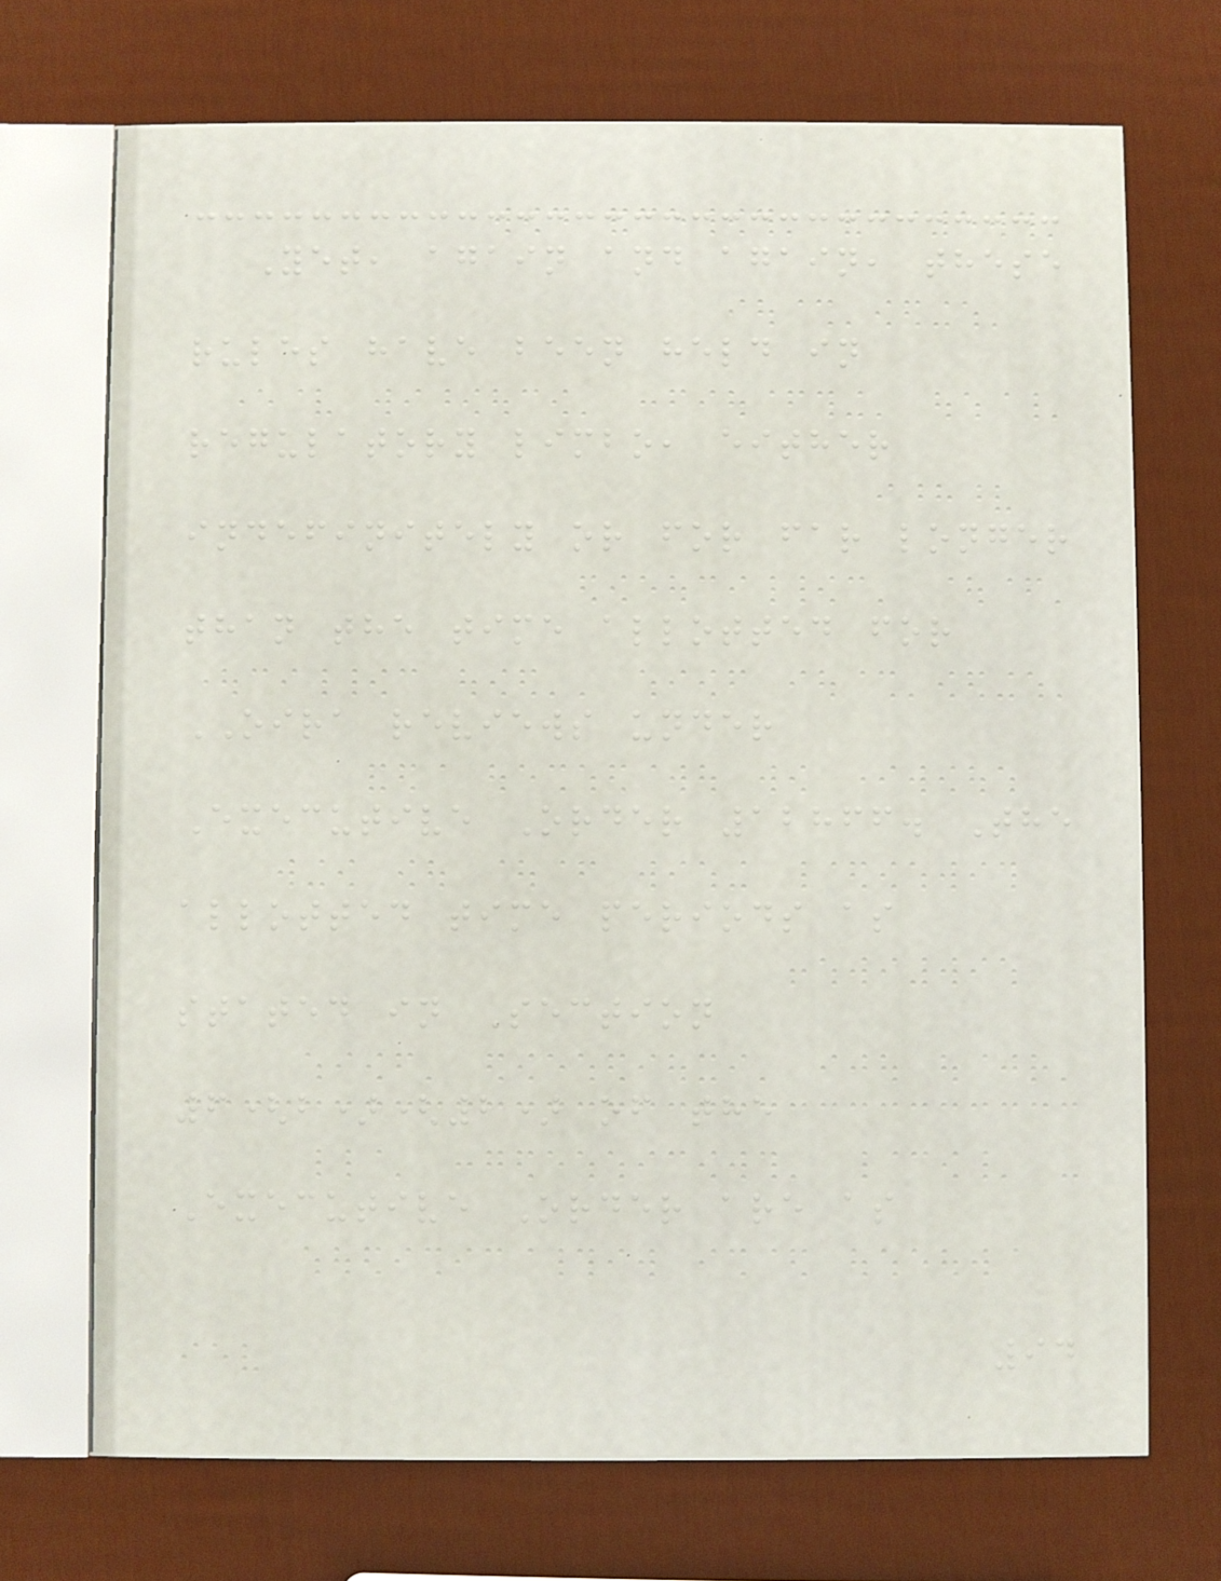Yet, again and again, these
rules have been held in
regulatory limbo, either
indefinitely or for far longer
than the time allotted for
OIRA reviews under
Executive Order 12866. The
allotted time periods as
stated in Section
6(b)(2) of the
Executive Order are as
94
